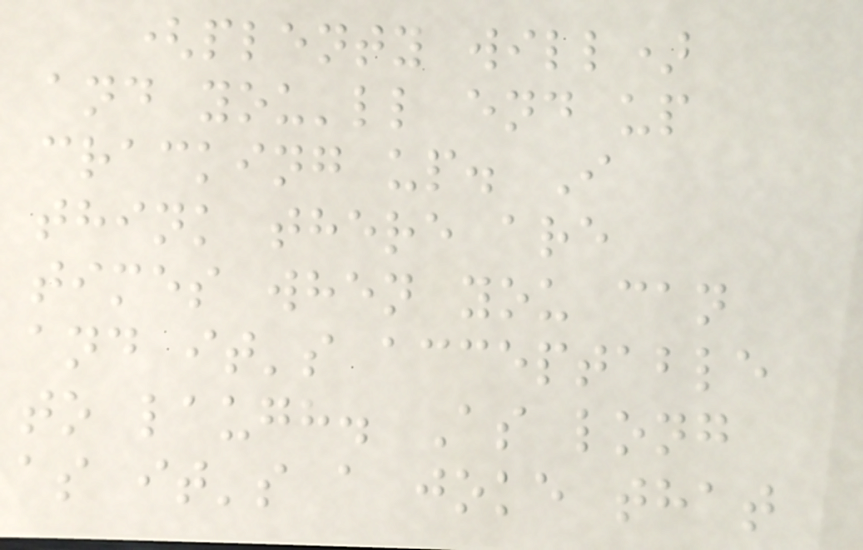(plenty will)
and you'll end up
cracking up. I
think there are
times when you can
and it's acceptable
to laugh. As long
as it's a joke that
